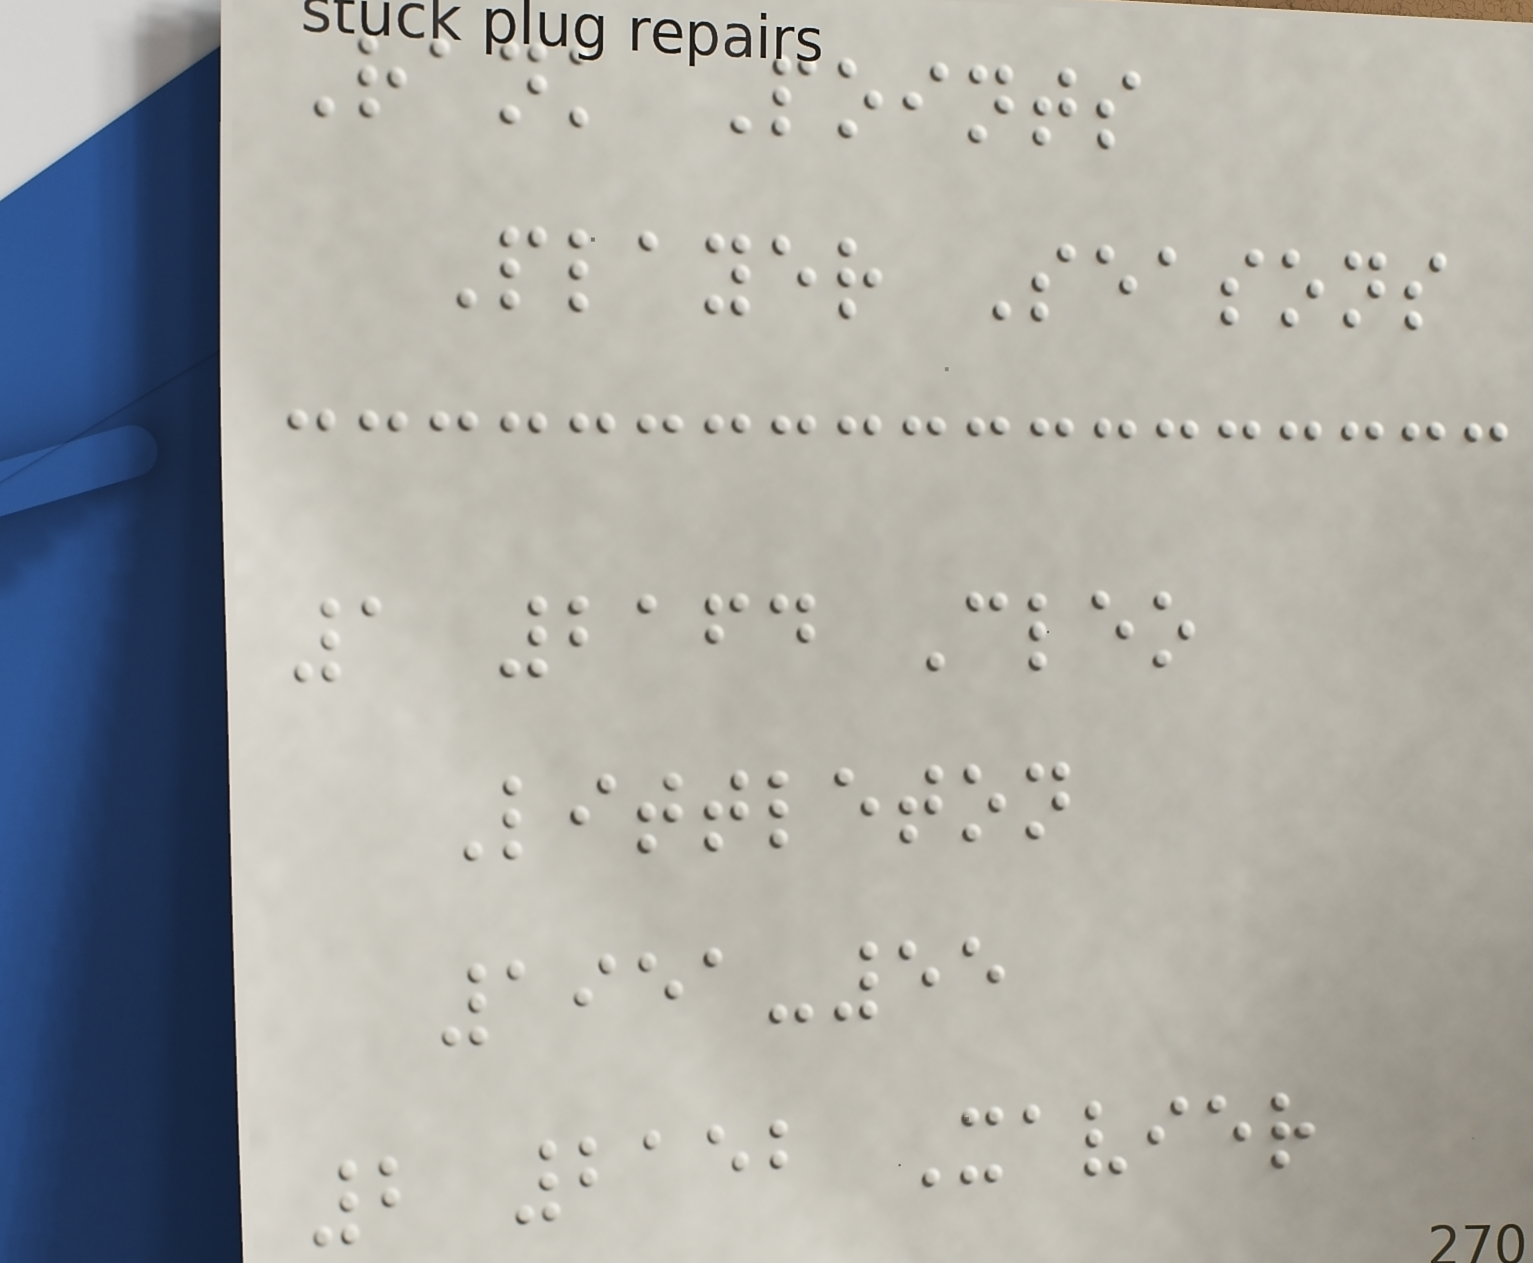Rank Points
Player Seasons
1 2164 Cleo
Littleton
1951-55
2 2152 Xavier
